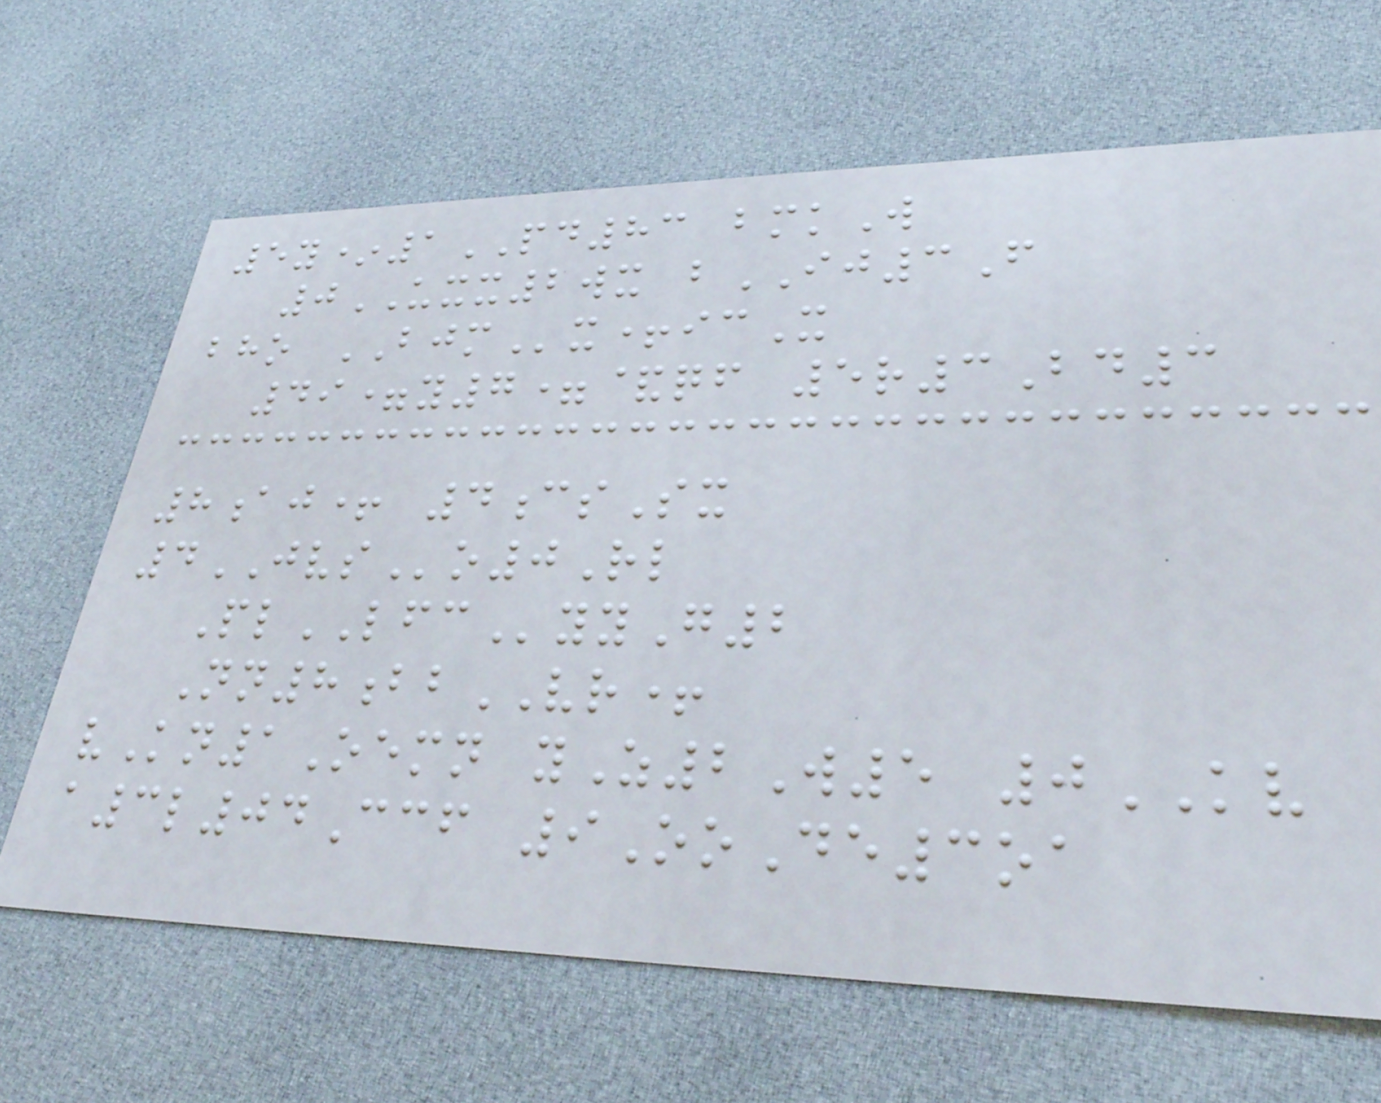5y*1PD83 bmkW
0UXX2wx bIJ3F
bho BJMx+icX
49=y7=&qf 5r3Bd3
8aj+ 4csSx
4JVSo0Rl
PlLFCyyG2
Nn8bbVR+
vKn1Oemn yZ2W5 0KV
a3l04Ccf 9OoDe3oa
